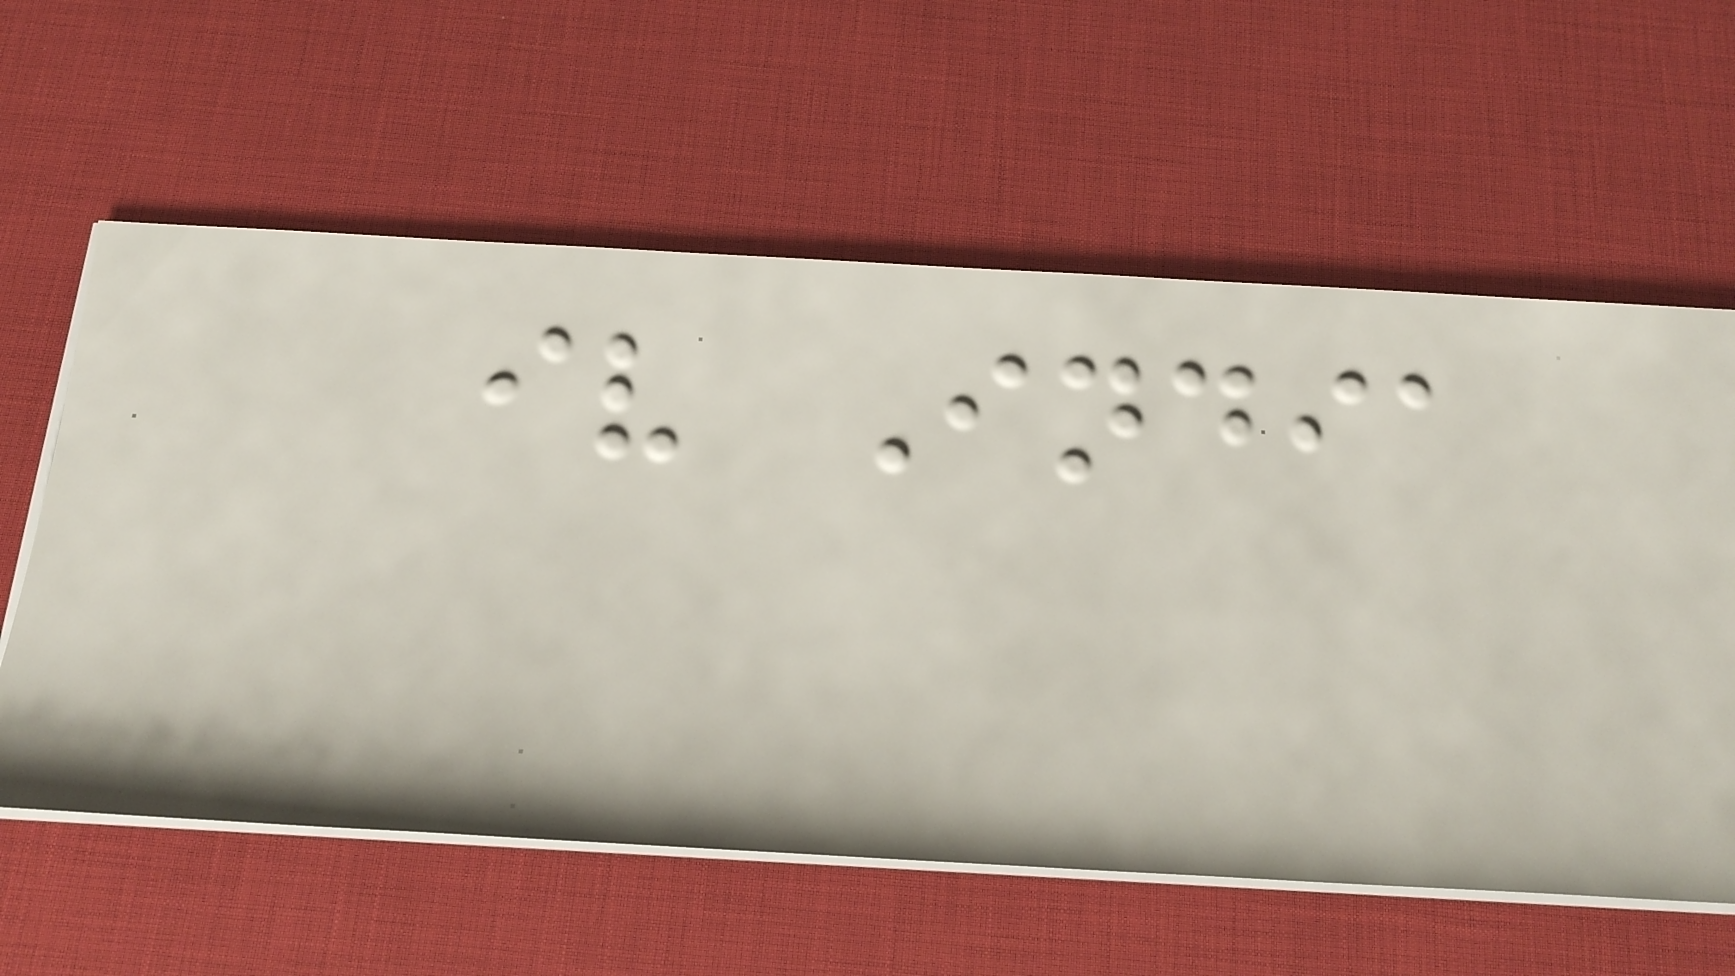iv India
